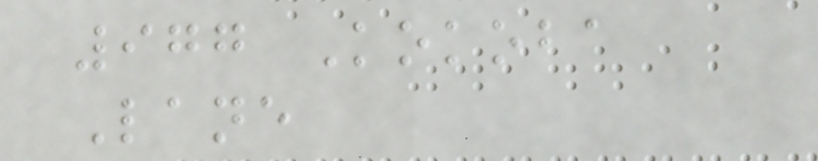977 Kokoba
Lane
